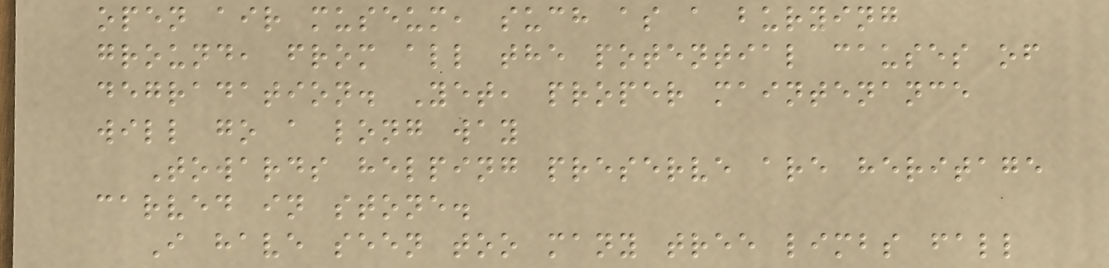open air museum, such as a burying
ground, from all the potential causes of
degradation. Yet, proper maintenance
will go a long way
Towards helping preserve are heritage
carved in stone.
I have seen too many tree limbs fall
